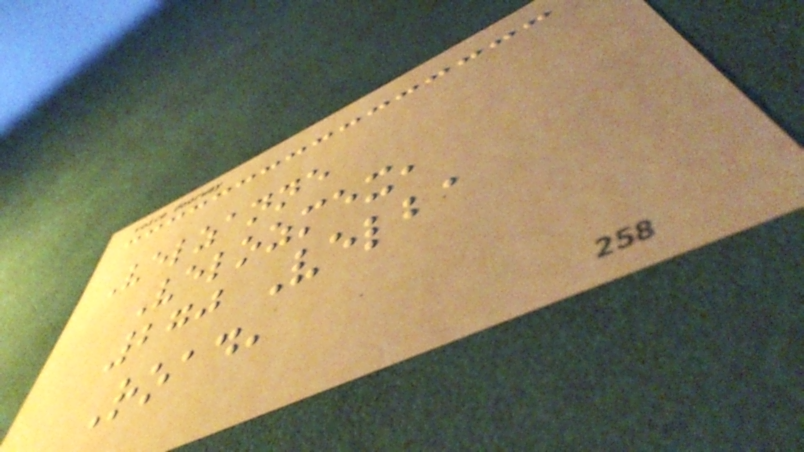Velzanne
Velozmex,
270 Velba
Road,
